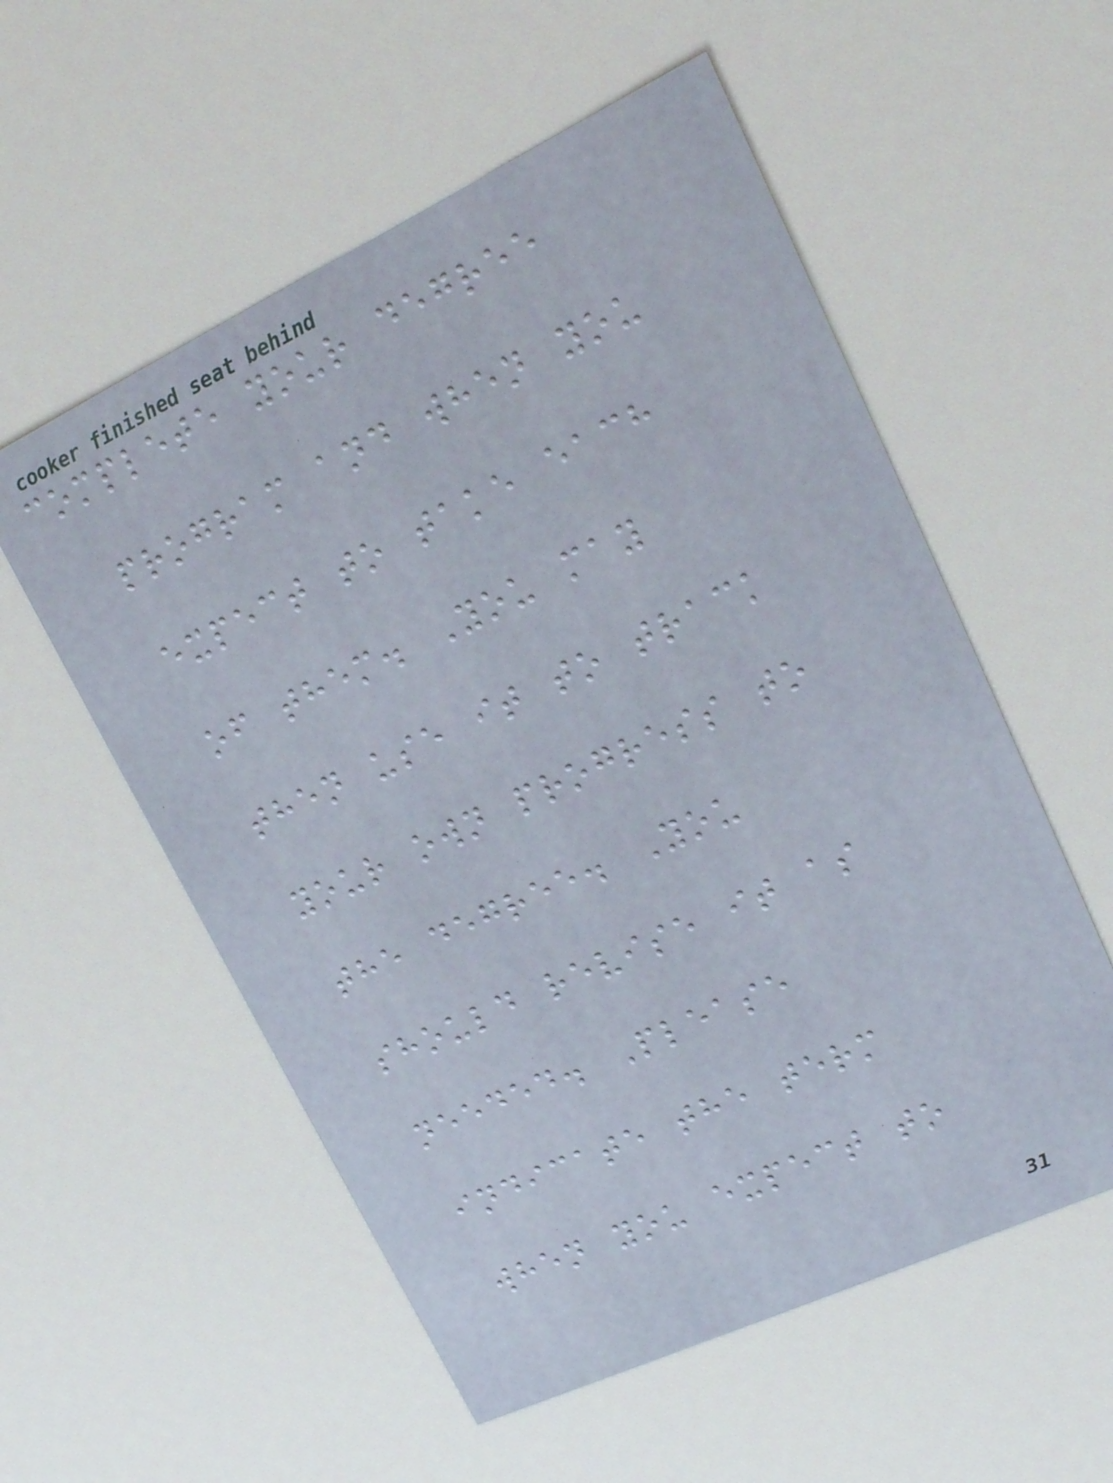complete your degree
program and when you
expect to take each
of them. You may
then use it to track
your own progress to
the degree. You
should revise it as
needed. Please
indicate the term
when you expect to
